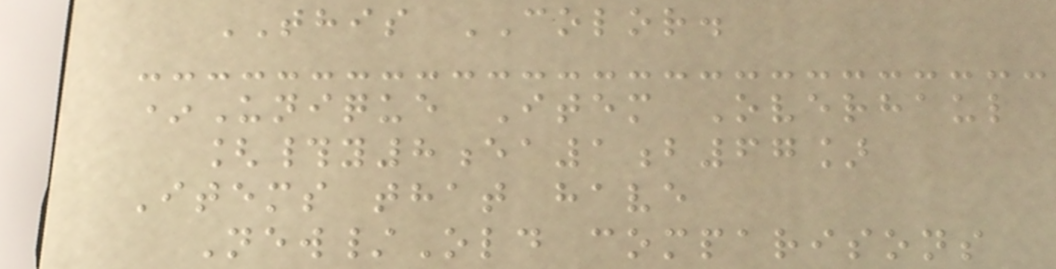THIS COLOR.
*Unique Item Overhaul
[#y8ea1b67]
Items that have
New/Old comparisons
